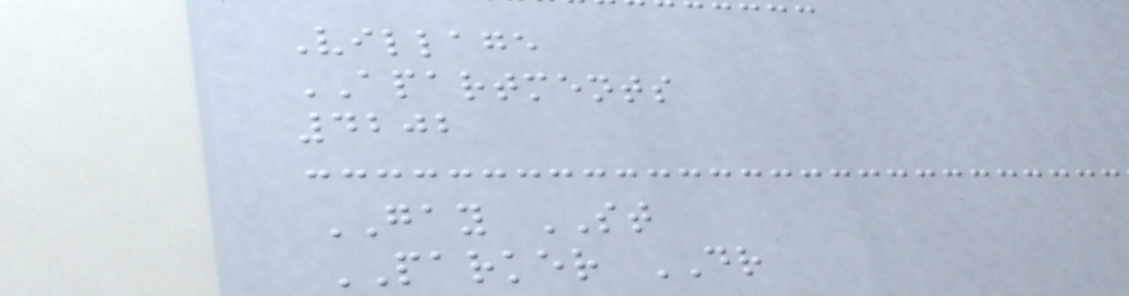Village
APARTMENTS
4202
GAY ST
PARKER DR
